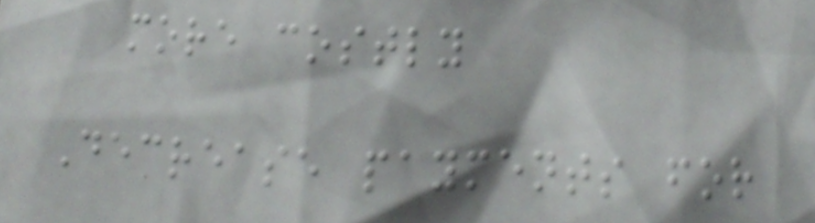more costly
Decrease payments for
